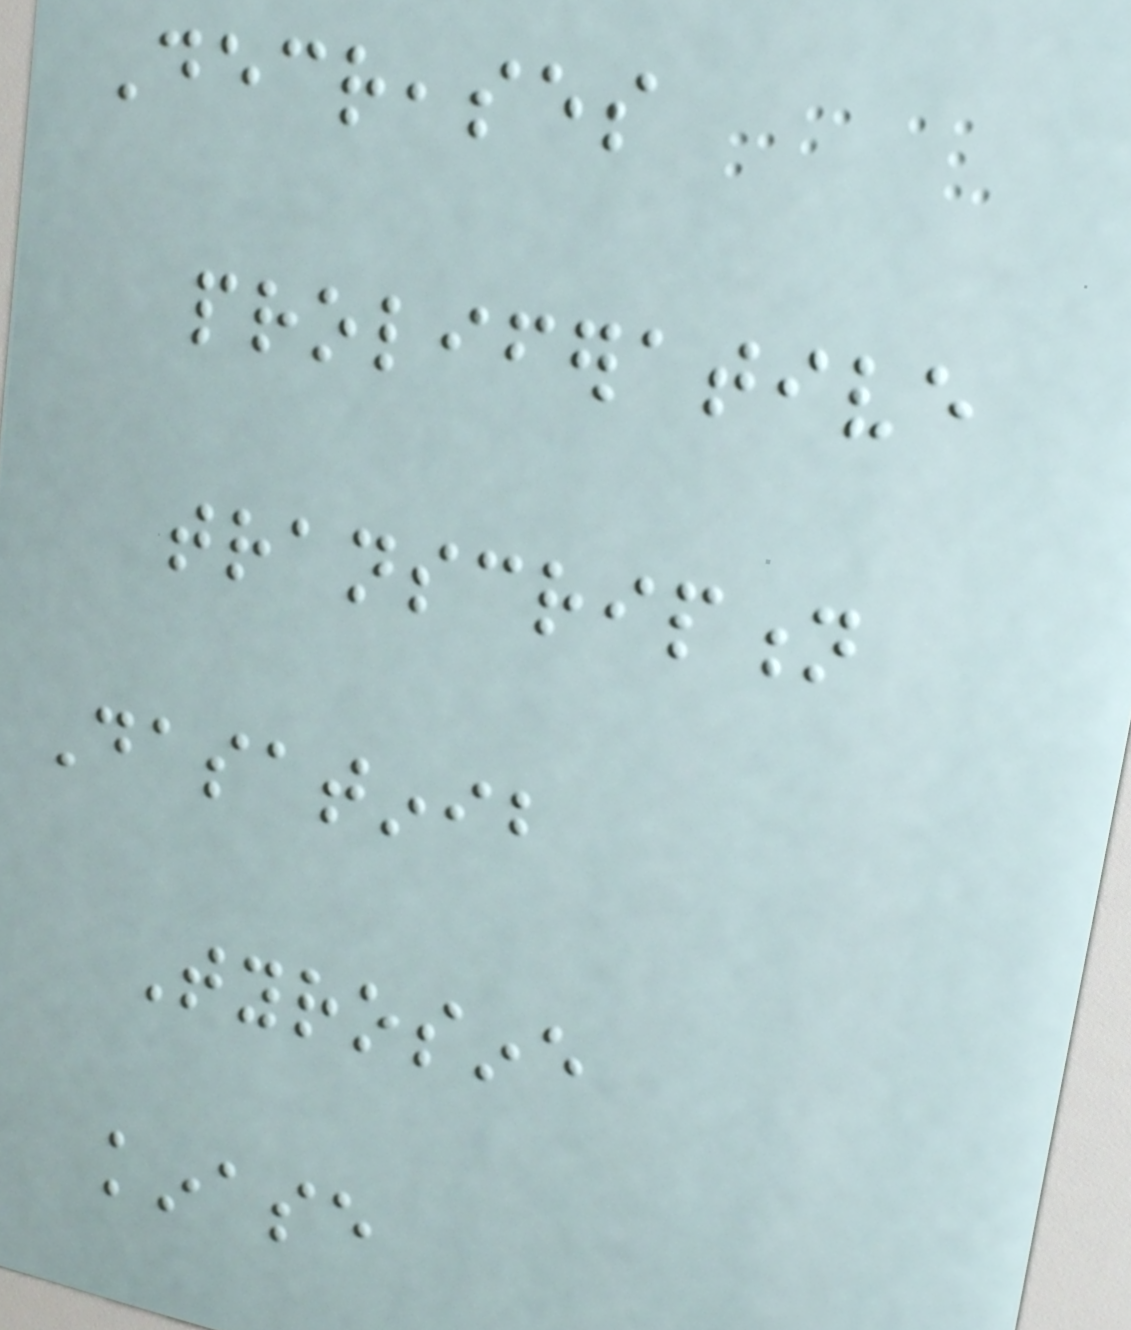Decreases
proliferative
transcription
Dasatinib
Tyrosine
kinase
